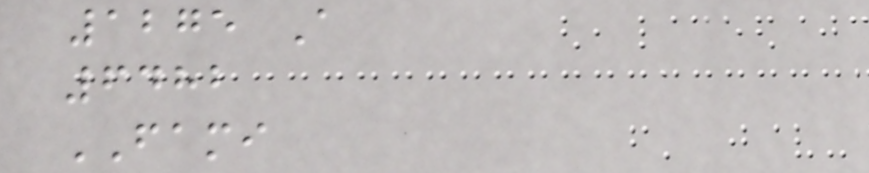1275 A
6482
FAMI
